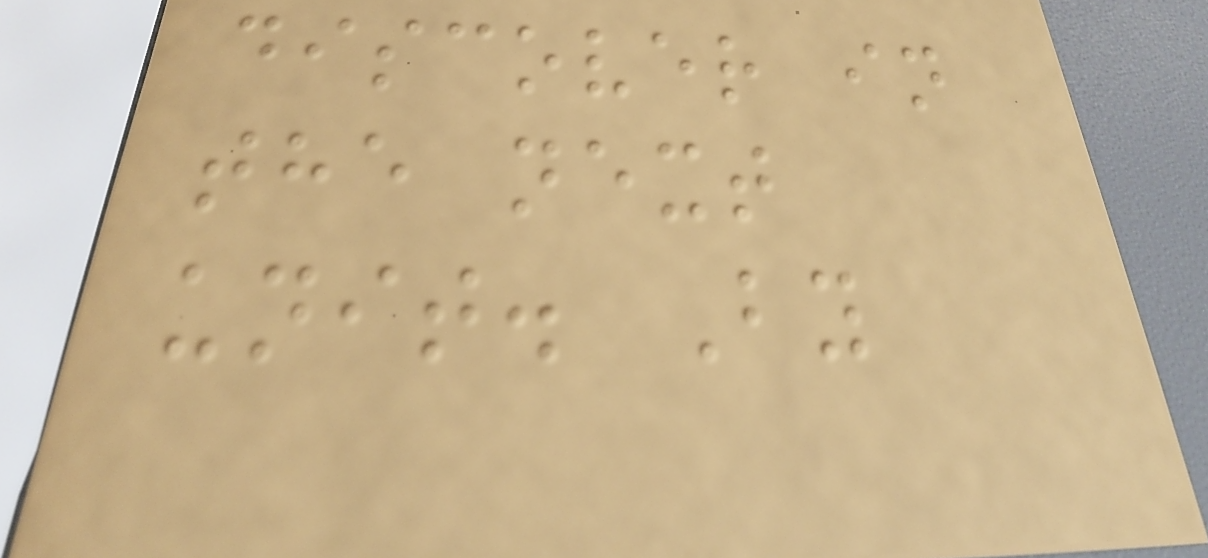discover in
the next
unit. By
